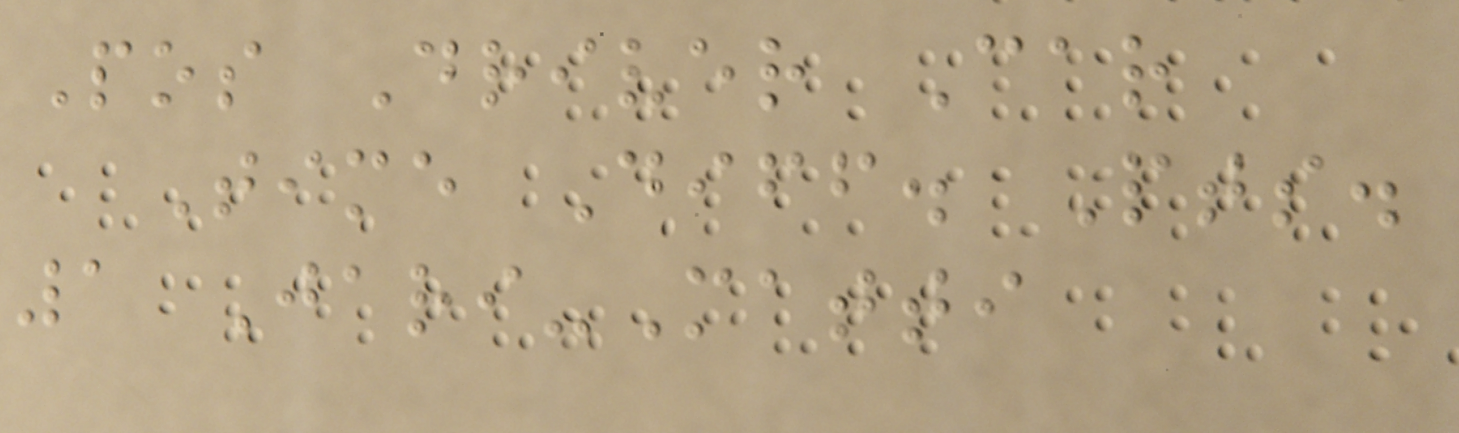Pos Driver Car
Time Diff. Pts.
1 Jari-Matti
